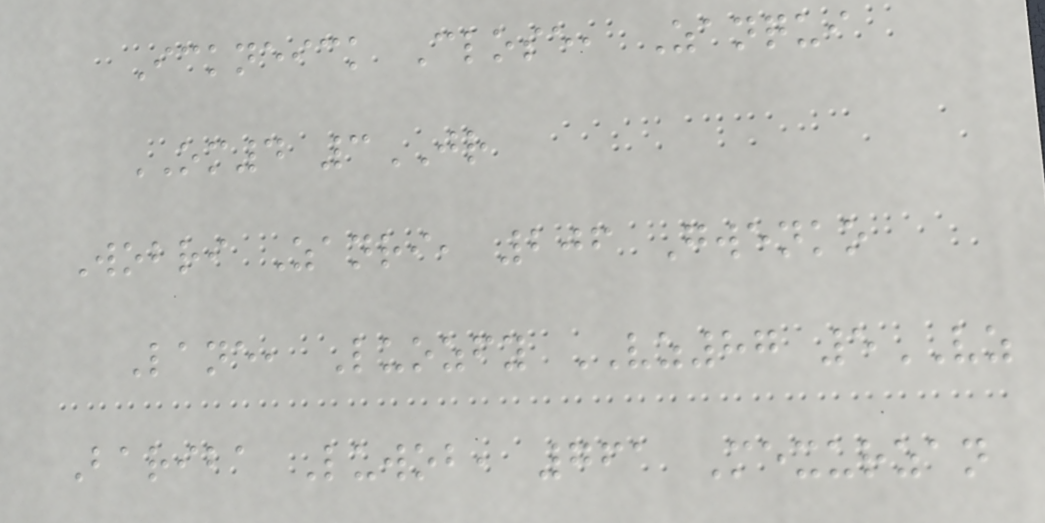Ickneick Close, Zanqui
OM4 3JR
Wobri Zanri, 206 Gwenko
Lane, Luozfy VZ87 5VZ
Bariba Luwob, 761 Mexurzan
